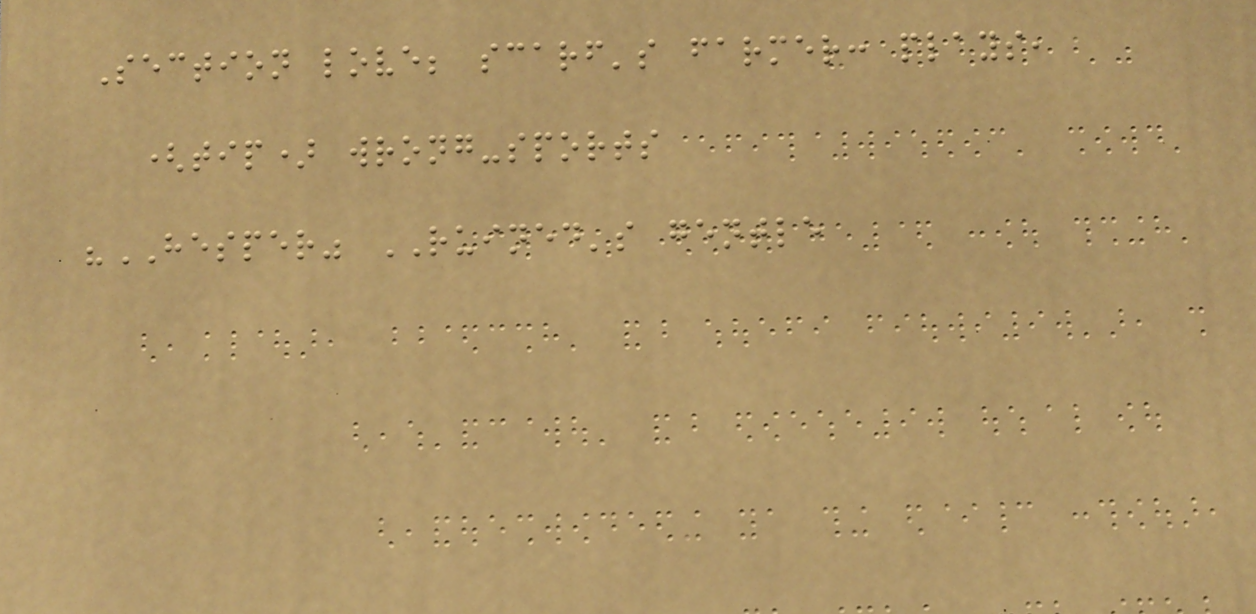Section love; scarf's farmer: plays,
(tip) wrong-sports
"HESPER" RUINED's gentle
